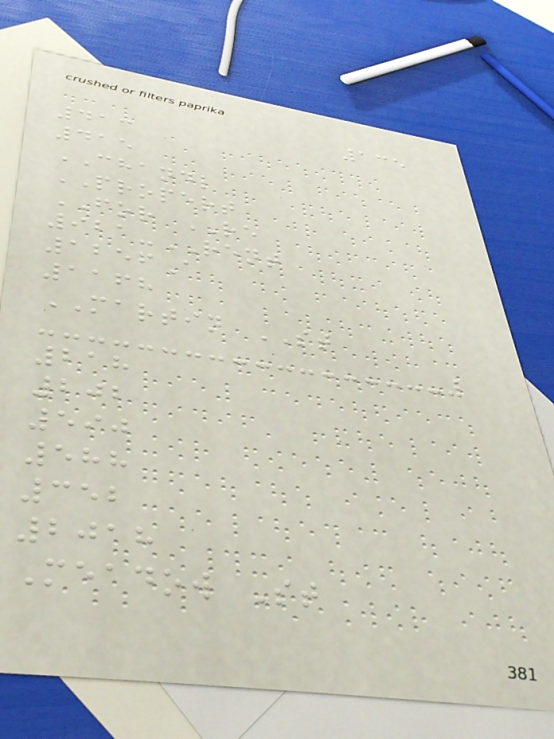135
413
415
CHANDL
PROPERT
FOR RE
921-RENT
1256A
1168
MARTIN ST
218
202
590
588
352
2018
Meadow St
